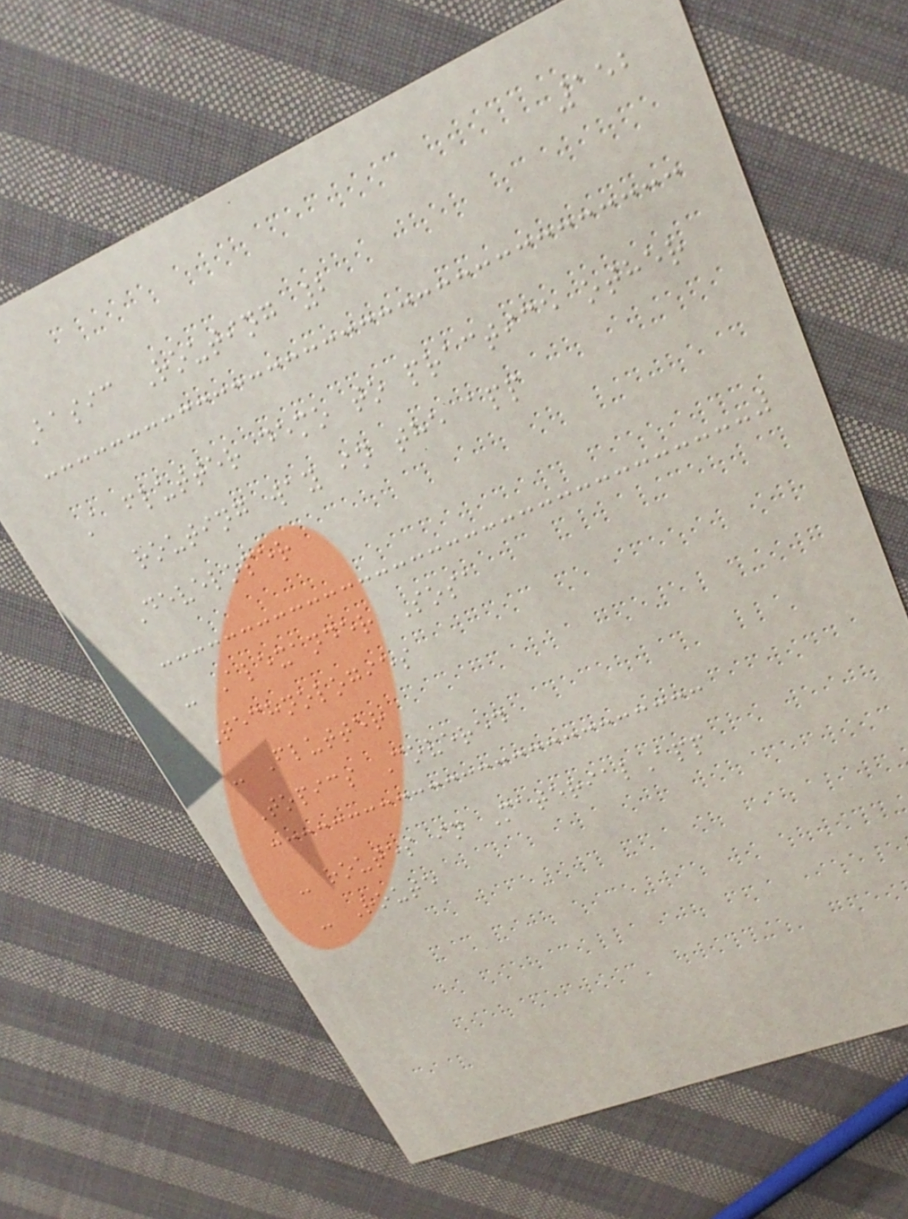152
Basic Routing 2
A flutter demo to practice other
routing way in the app
Developer
- Alexander Sosa
Technologies
- Flutter
Topics Covered
- routes in MaterialApp
- Route
